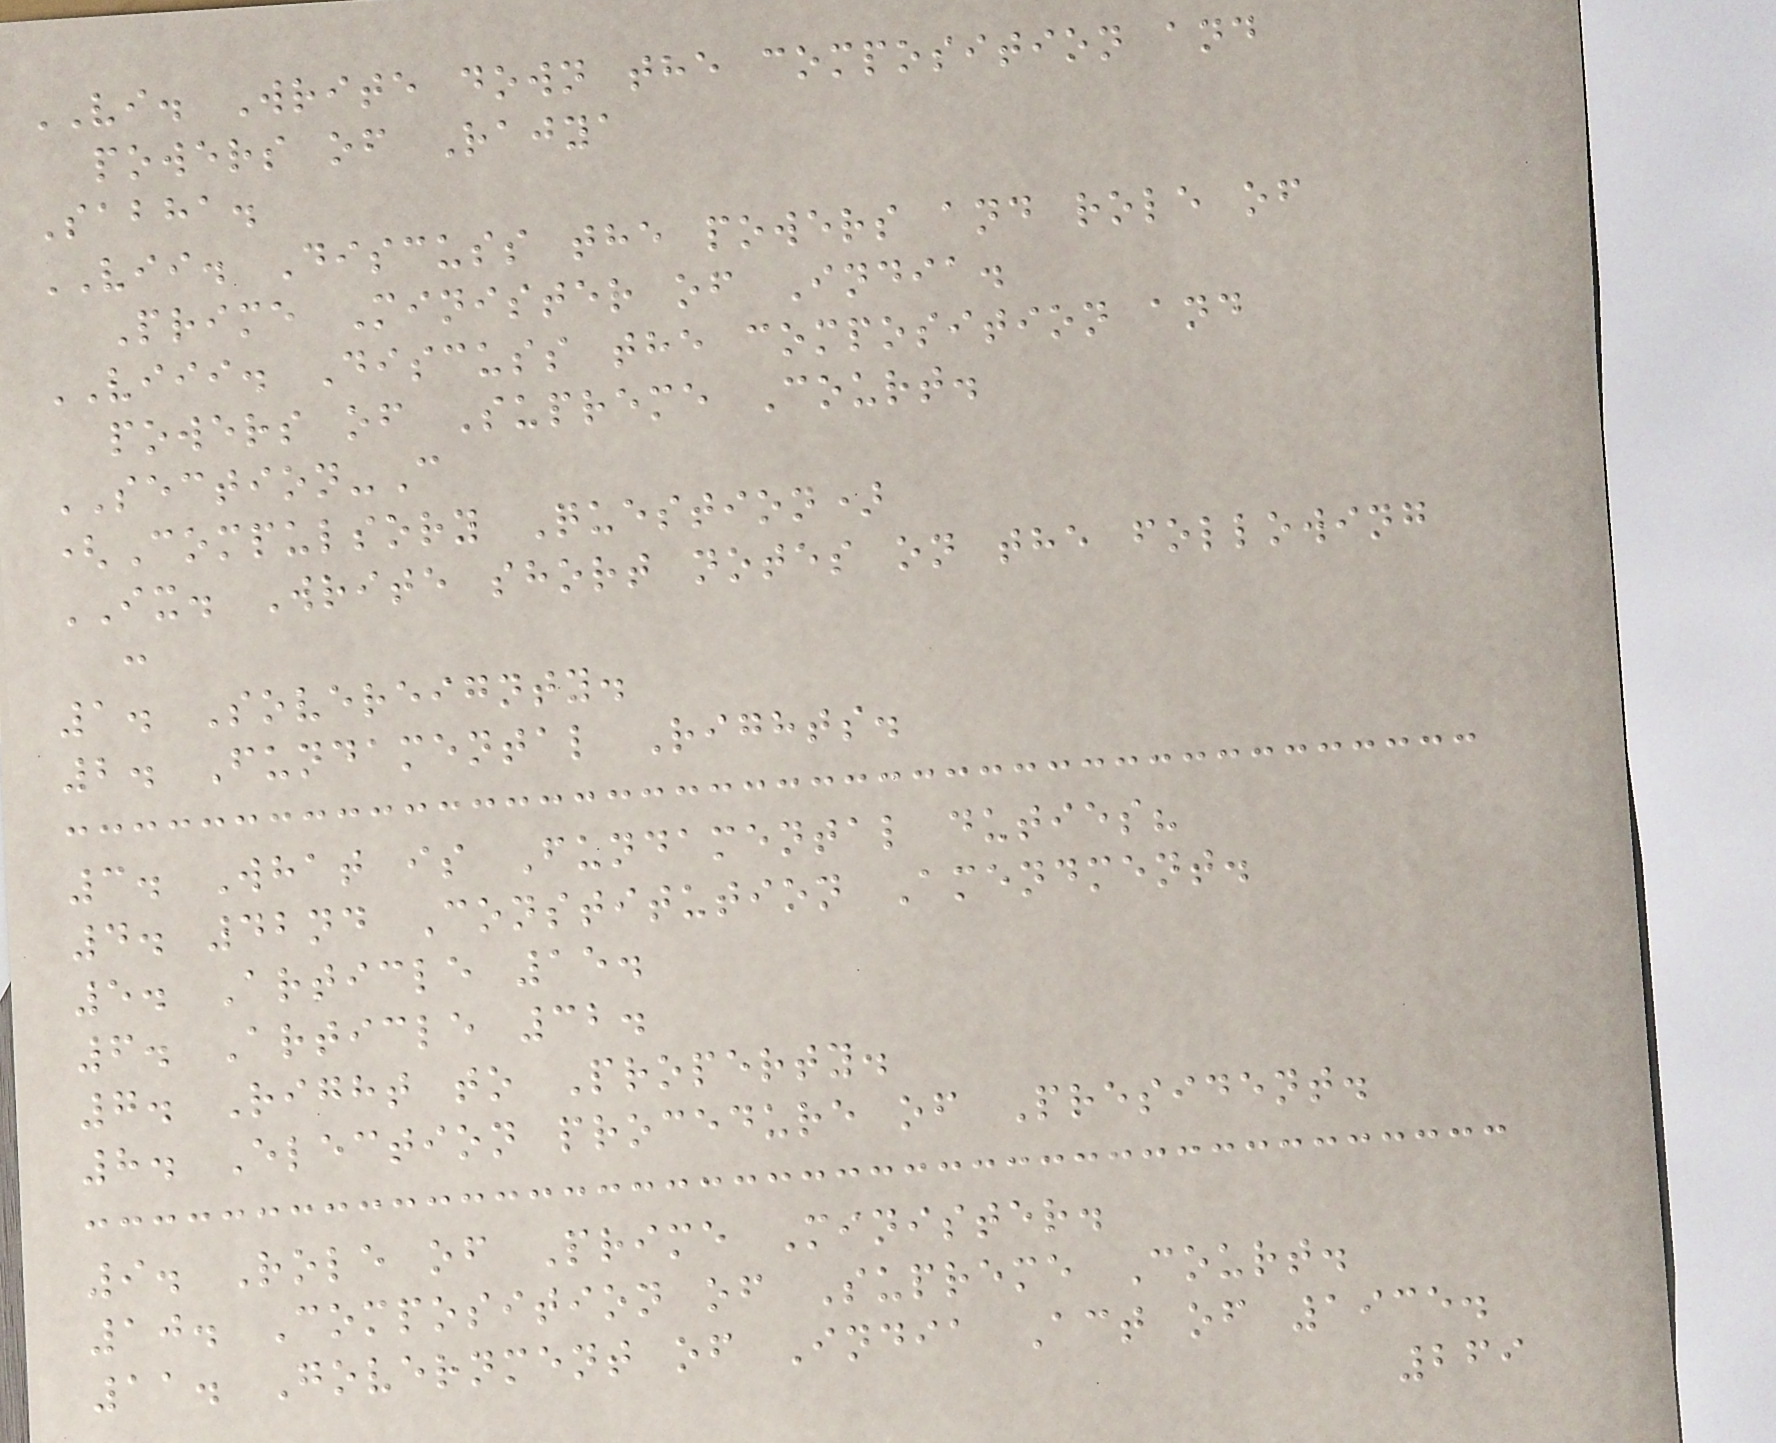VI. Write down the composition and
powers of Rajya
Sabha.
VII. Discuss the powers and role of
Prime Minister of India.
VIII. Discuss the composition and
powers of Supreme Court.
SECTION-C
(Compulsory Question)
IX. Write short notes on the following
:
1. Sovereignty.
2. Fundamental Rights.
3. What is Fundamental duties?
4. 42nd Constitution Amendment.
5. Article 15.
6. Article 32.
7. Right to Property.
8. Election procedure of President.
9. Role of Prime Minister.
10. Composition of Supreme Court.
11. Government of India Act of 1935.
269
